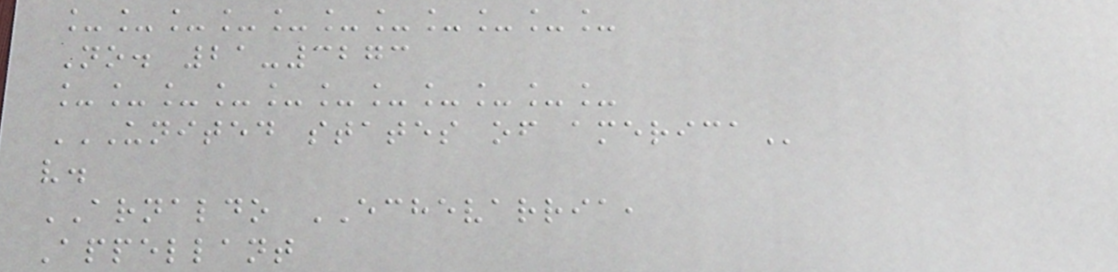___________
No. 21-3273
___________
UNITED STATES OF AMERICA
v.
ARNALDO ECHEVARRIA,
Appellant
